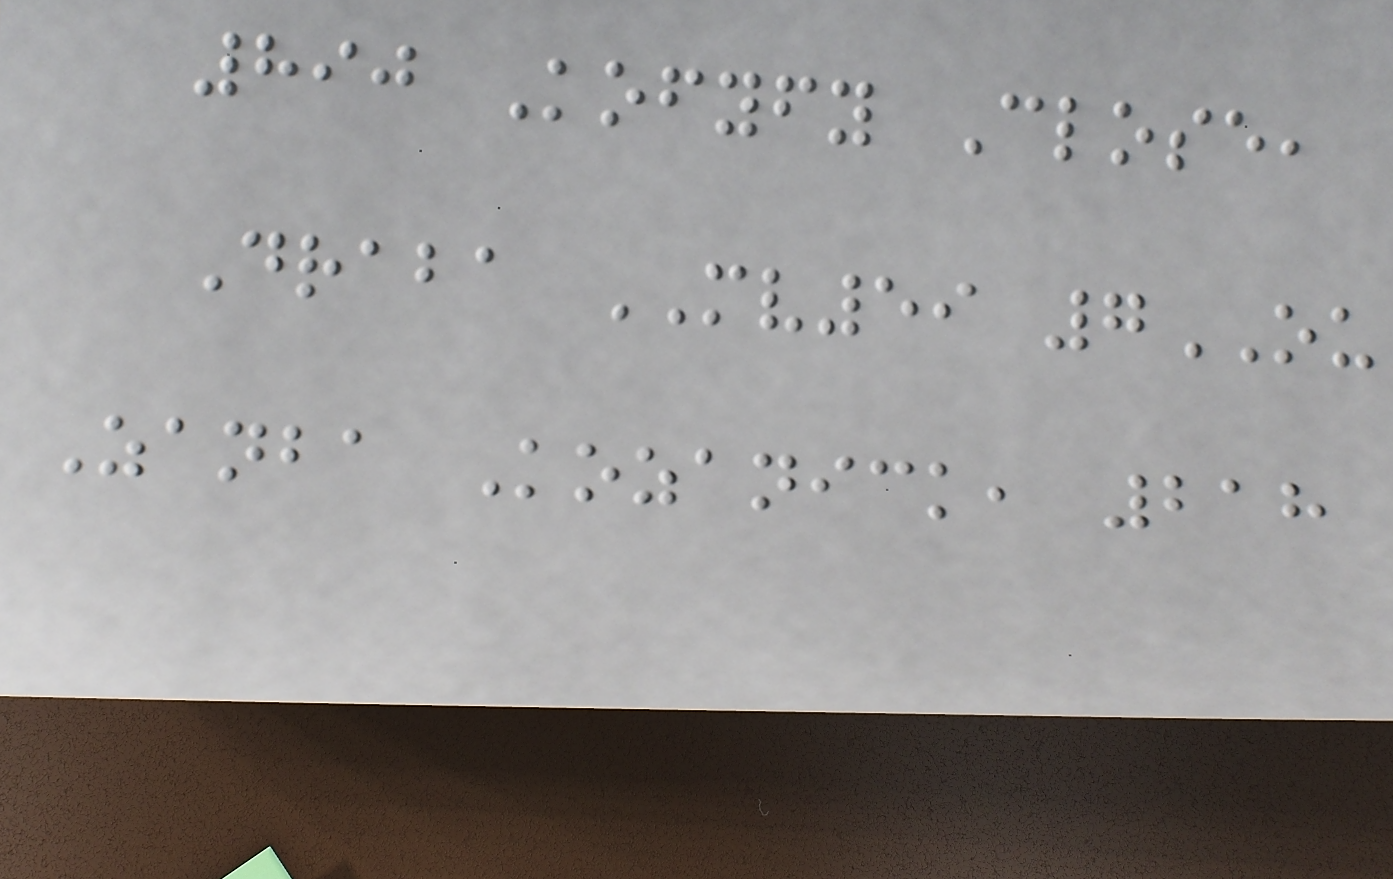890 Kofyfy Close,
Draba MV59 7OU
Zanba Kozanick, 218
